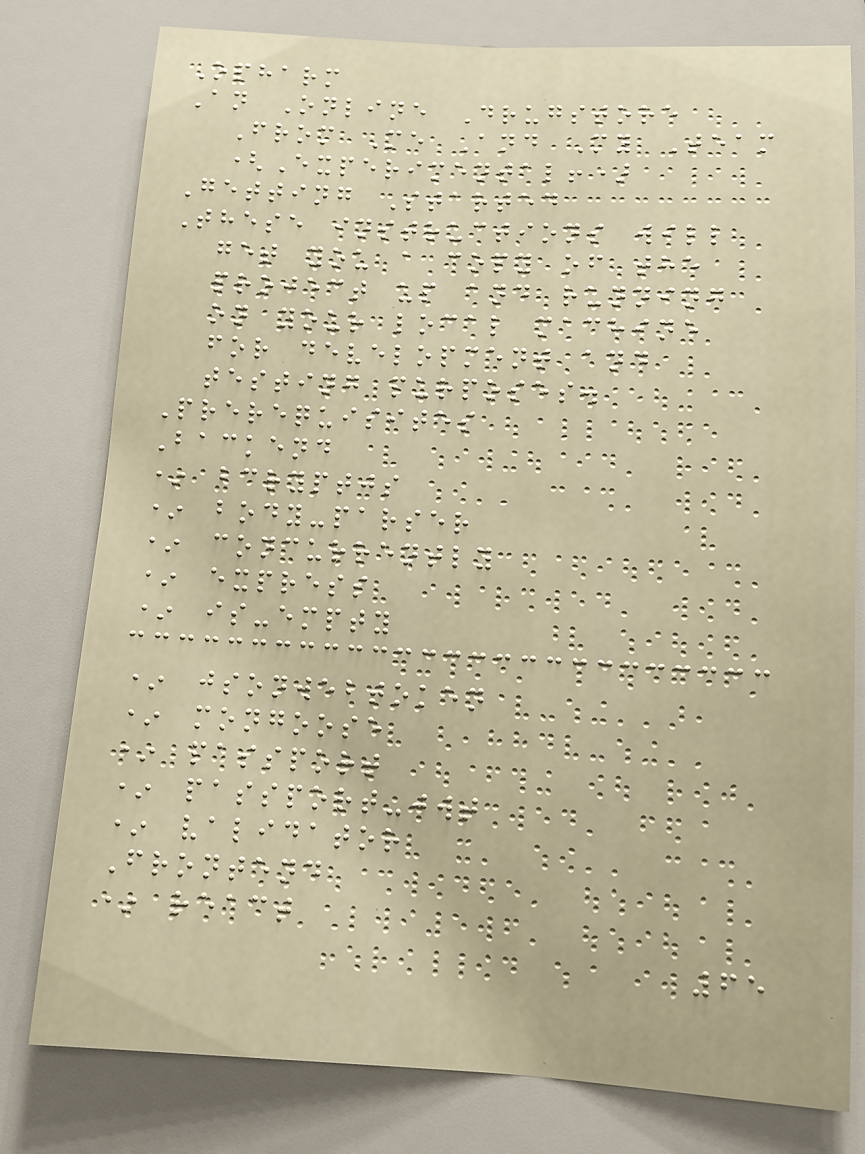Opharm
An Online Drugstore
From Me And My Team
(Experimental!)
Getting Started
These instructions will
get you a copy of the
project up and running
on your local machine
for development and
testing purposes.
Prerequisites
Backend
* bcryptjs
* body-parser
* concurrently
* express
* is-empty
* jsonwebtoken
* mongoose
* passport
* passport-jwt
* validator
Frontend
* react
65
